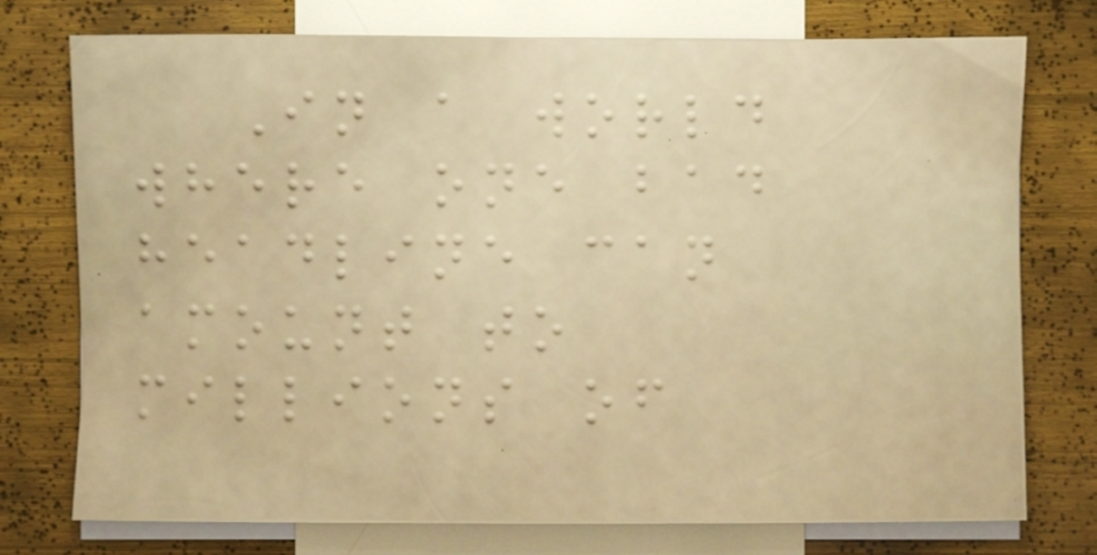In a world
where one bad
headline can
amount to
millions of
